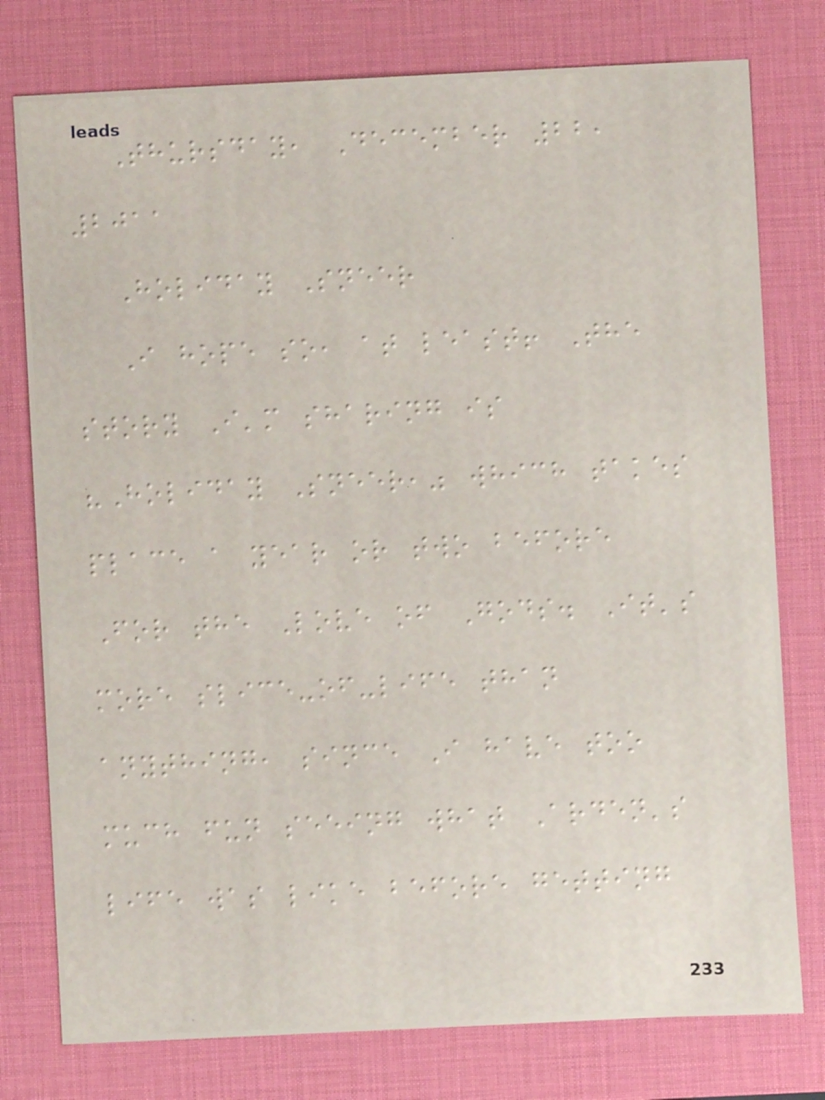Thursday, December 22,
2011
Holiday Sneer
I hope so, at least! The
story I'm sharing is
"Holiday Sneer," which takes
place a year or two before
For the Love of Gods. It's
more slice-of-life than
anything, since I have too
much fun seeing what Arden's
life was like before getting
